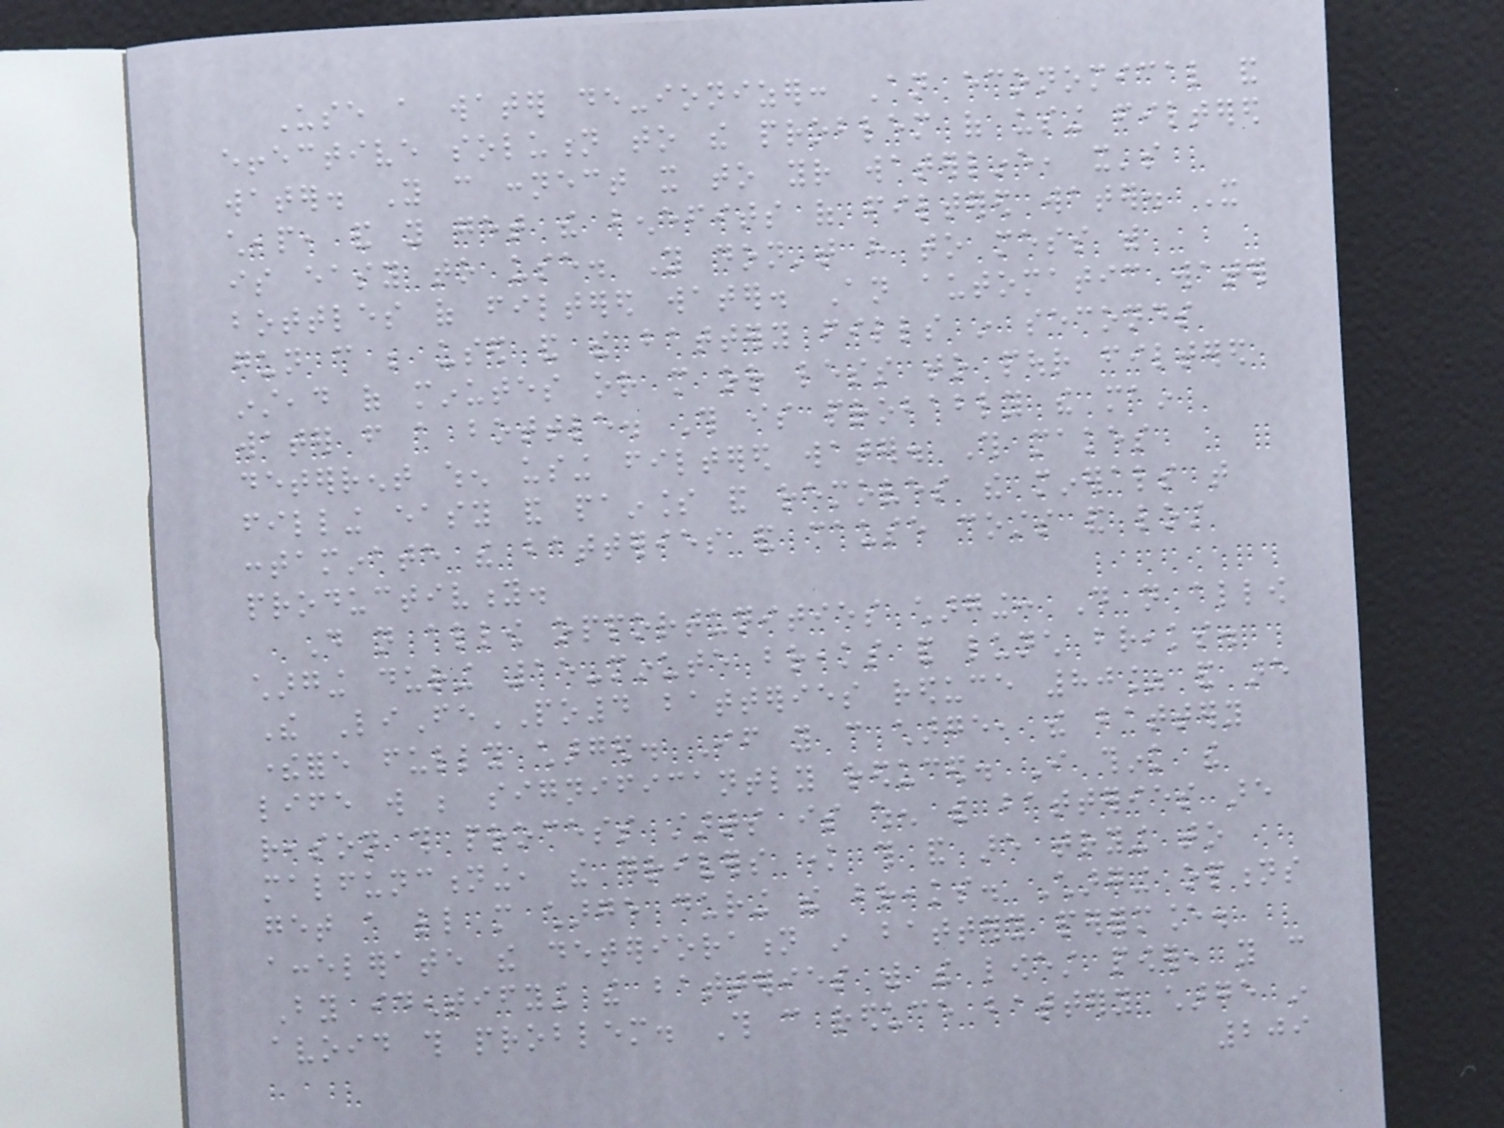Use a water de-ionizer: An economical and
effective solution to the problem of using filtered
water. You can connect it to your waterline, it's
cheap, and you get the benefits of filtered water. It
is easy to use. You don't have to mess with
bottles of filtered water. An automatic water
gun can be used and the battery fills in seconds
instead of minutes or more or less to pour filtered
water from a bottle. This is probably the main
deterrent when using filtered water. This makes
filling easy and painless and removes the minerals that
contaminate the batteries and cause costs and lost
productivity.
Do not allow opportunities charging: Do not allow
charging during 15-minute breaks and lunch breaks.
The LiFePO4 batteries reduce 80% and are
therefore fully charged. If you can charge, the battery
life will be significantly reduced. I think the
reason this process starts is when the batteries are
malfunctioning, the drivers know this and are trying to
get a little more charge during the breaks. Charging options
accelerate the deterioration in battery performance.
By identifying the batteries with the lowest power, you can
avoid this problem. This can reduce battery charge in
209
